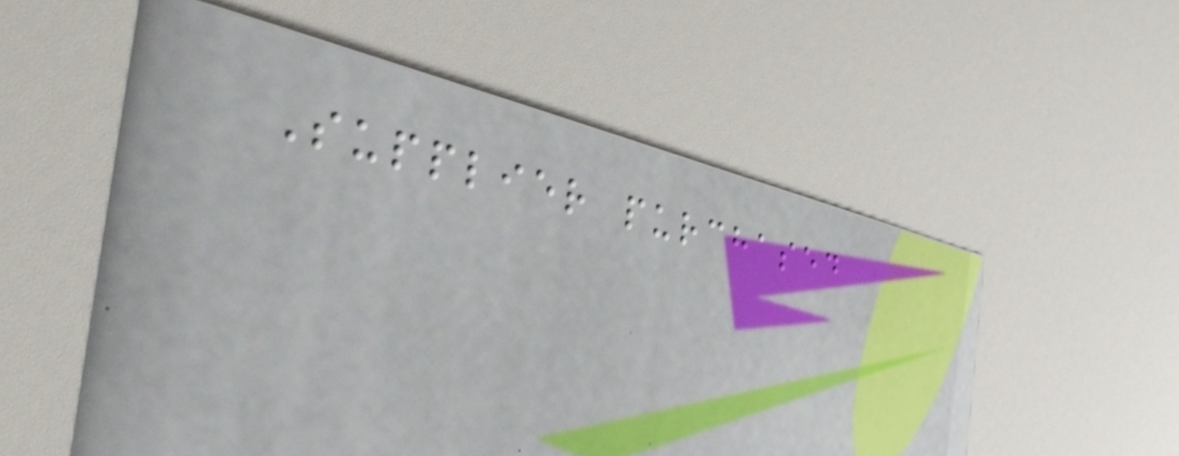Supplier purchased
